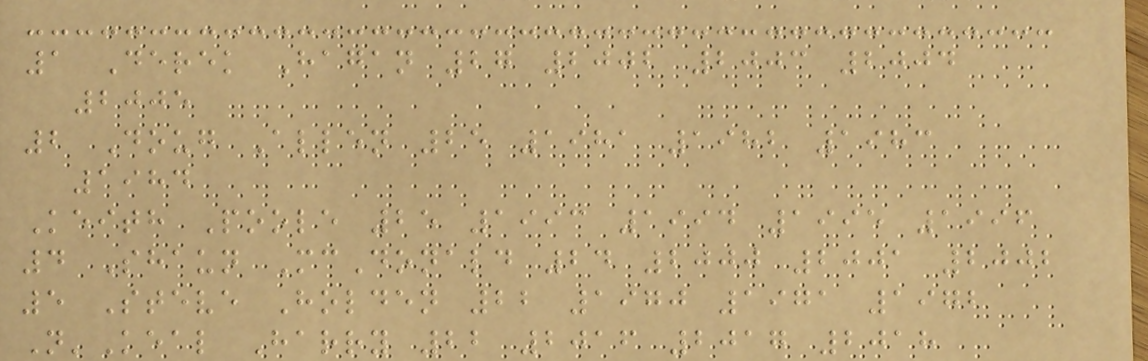1 Derek Hagan 27 2002 2003 2004
2005
2 Doug Allen 25 1981 1982 1983
1984
Keith Poole 25 1993 1994 1995 1996
4 Shaun McDonald 24 2000 2001 2002
5 Steve Holden 22 1970 1971 1972
N'Keal Harry 22 2016 2017 2018
